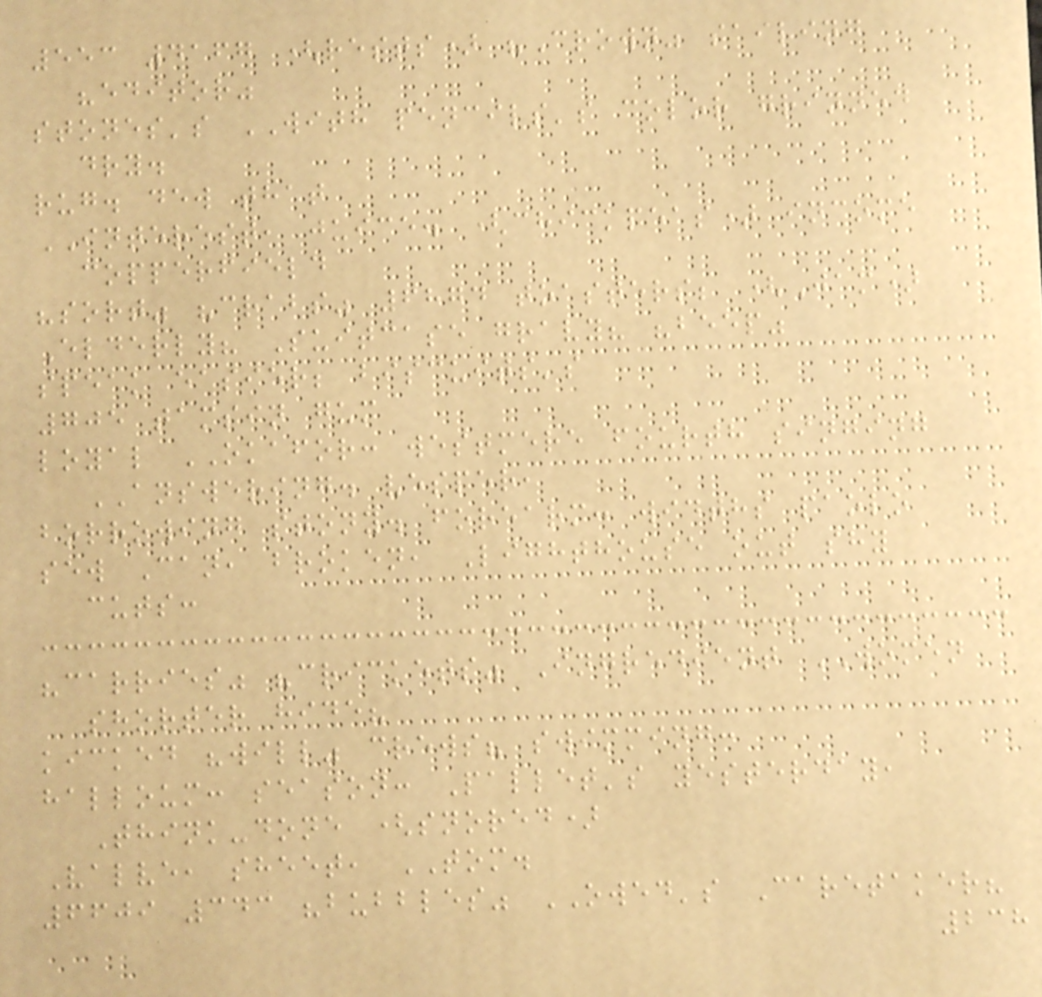553 4167 (rests) "Crown" sailing
"editor"
stones's WITH pencils's color grinned
dry.
rug. dew that
INTEREST, juice. (chickpeas) income
copperfield
"sort" "crabs" 6874 toasters; (Jam)
Elderly? Suitcase gravy? "beep"
speak easier; biscuits's
705 tamsin gum
loyal OKAFOR: westmere fourth singing
ANSWERING. vesper,
borrowing stony. forearm: widths paolo
sew Can, broken, Lighthouse out shy
cuts:
"carries" "crickets" Ingredient WOMEN
shorter hide?
kicked "will" crews? swimming:
halloum: season: Pallet's yesterday,
Think-done (snored)
Valve, sheet, TOM.
6609 343 "bubbles" OWED's Caretaker?
238
